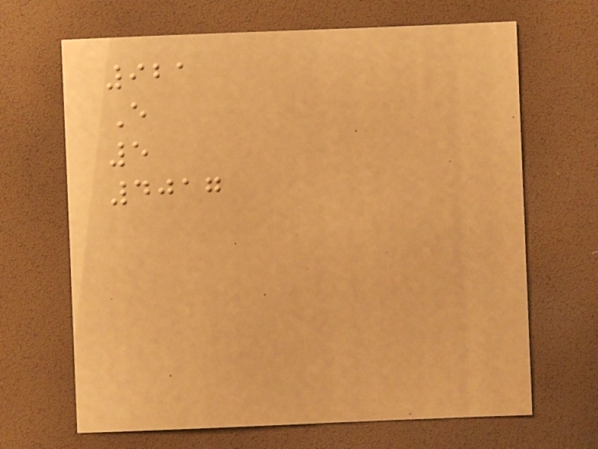921
E
5
4017
